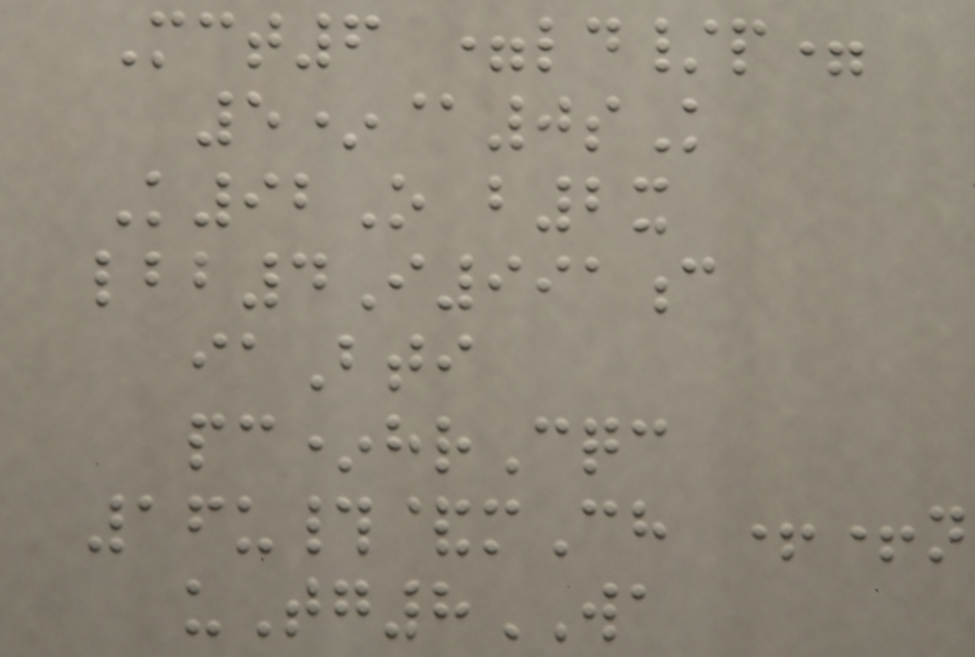Mct6 =ld/p=
5*@0sK
K92O b2x
lbb4I991c
iaBti
pc*hrCqc
16u#&mCh ++n
uTg8WA
